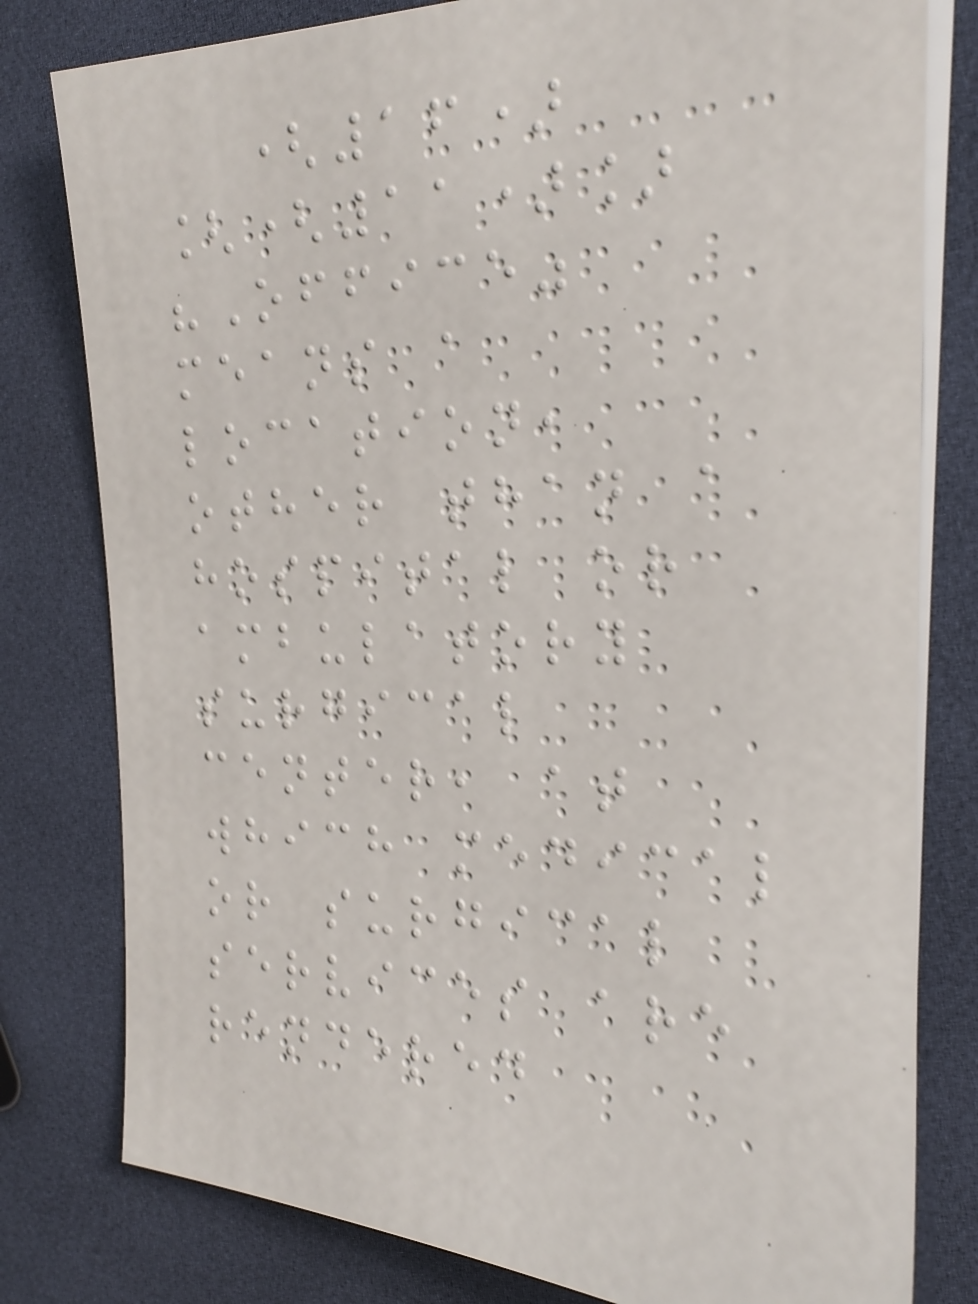(16)
[(11)]
"Office"
means a
location,
other than a
hospital or
ambulatory
surgical
center, at
which medical
or surgical
services are
rendered
